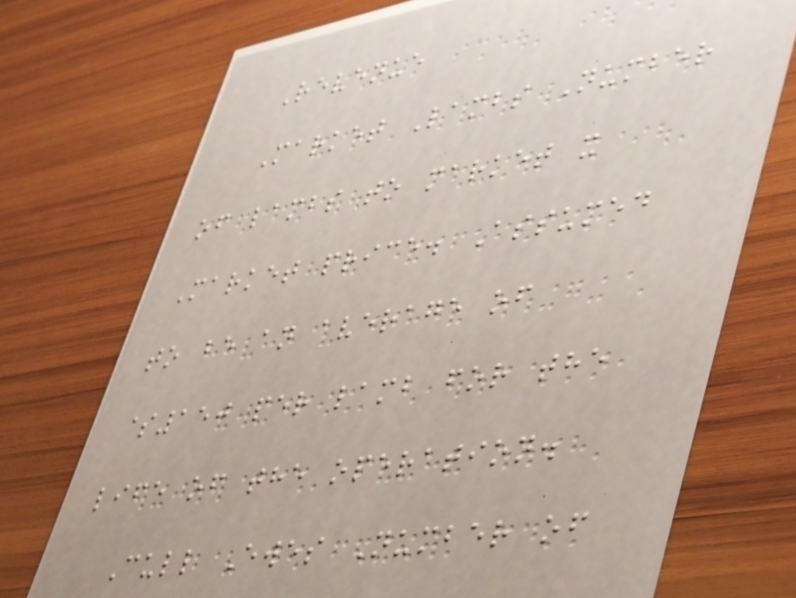Revenue
Market Lambs Number
of lambs to market x
Market price. Assumed
to be an average of
$150 per lamb for the
life of the operation.
Cull Ewes Number of
